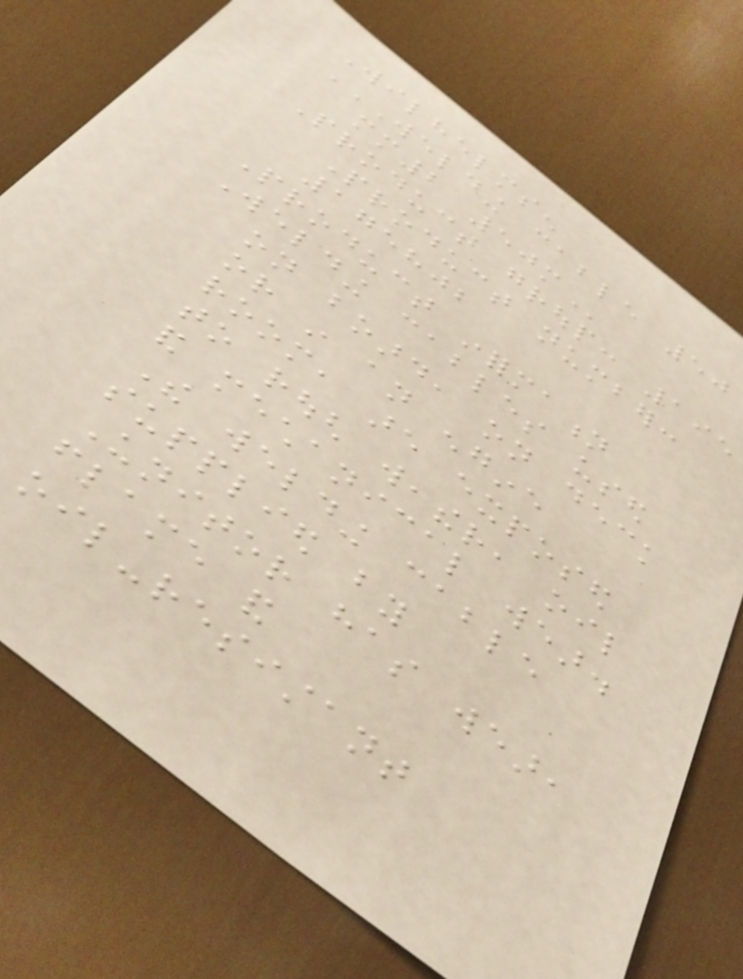Wilhelmsen
WELDING CABLE 50
MM2 50M
Product group: 195
Product number:
175802
Product information
Welding cables used
on board, on deck
or in an engine
room, are exposed
to rough weather, oil
and mechanical wear.
The welding cable
supplied by
Unitor has wear,
flame and
oil-resistant
